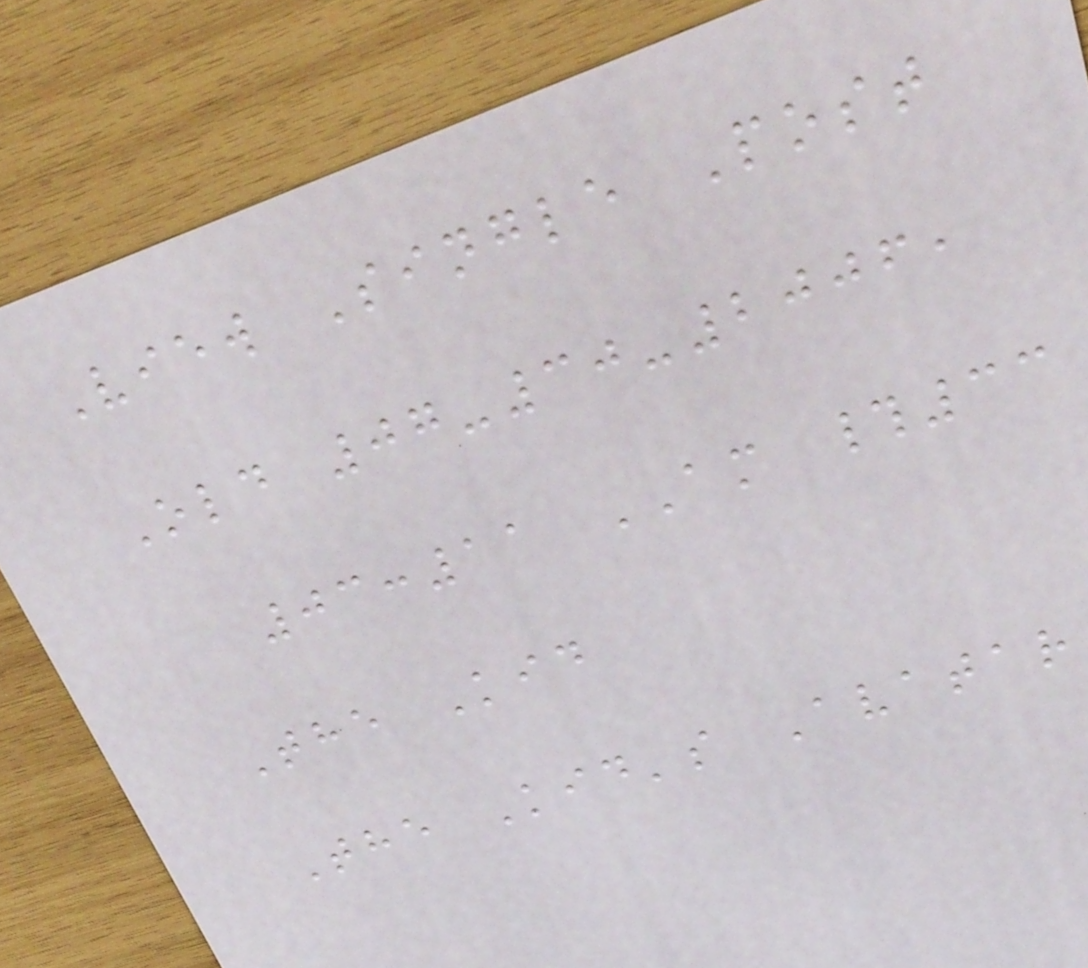View Single Post
Old 07-30-2006,
03:11 AM #33
The Kid
The Kid's Avatar
